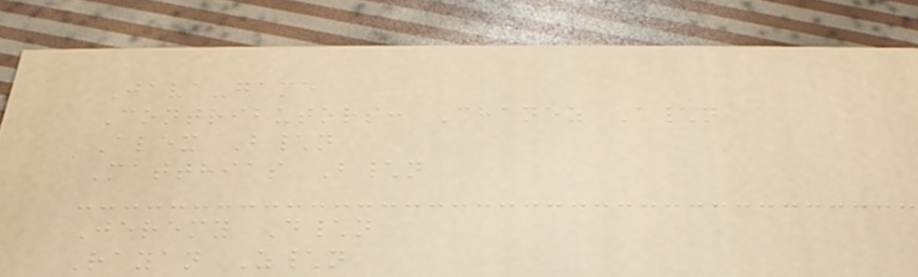Java-game
Contributors: Chanez A\n
Alex B\n
Matthias B\n
Jeremy D\n
Rayan Z\n
